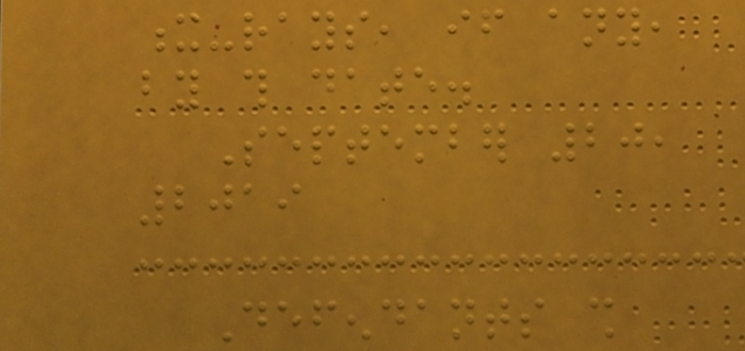x-rays, if any,
by this date.
September 20,
2019
Defendants shall
